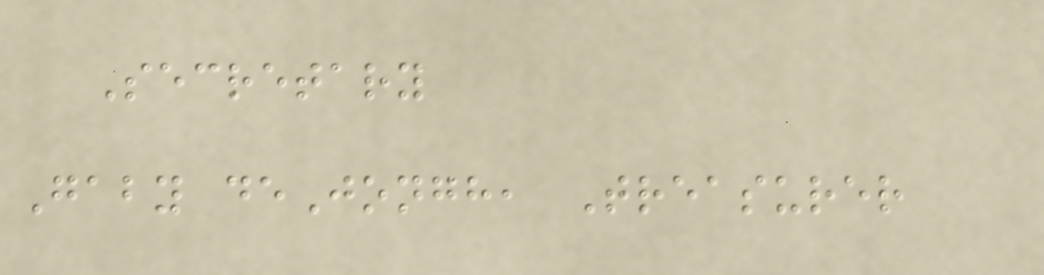Secretary
Gaby deJongh, Treasurer
